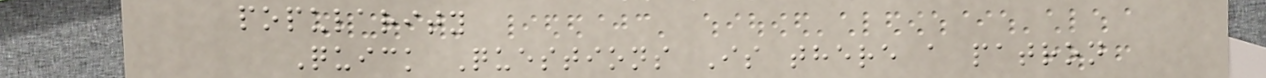popularity
Quick Questions Is there a patron
